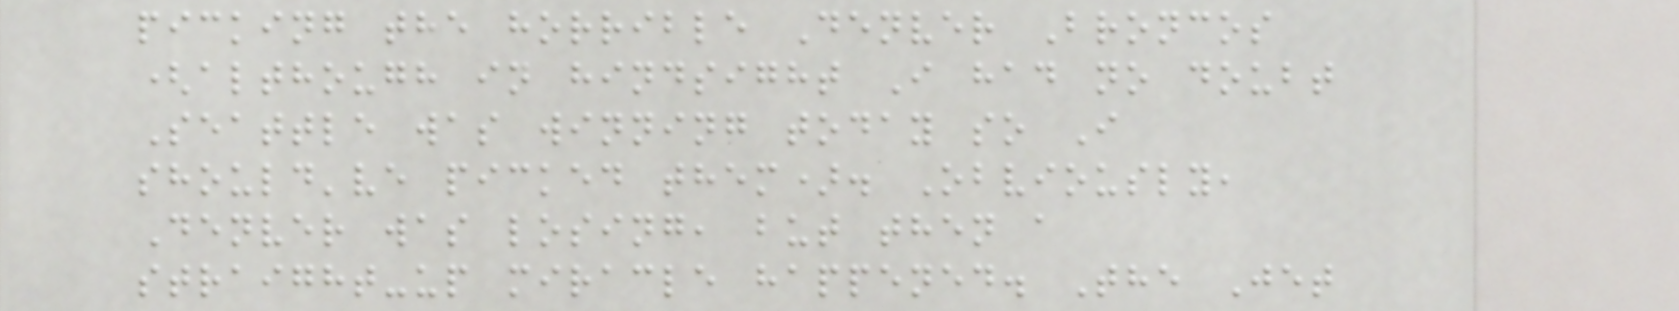picking the horrible Denver Broncos
(although in hindsight I had no doubt
Seattle was winning today so I
should've picked them). Obviously,
Denver was losing, but then a
straight-up miracle happened. The Jet
